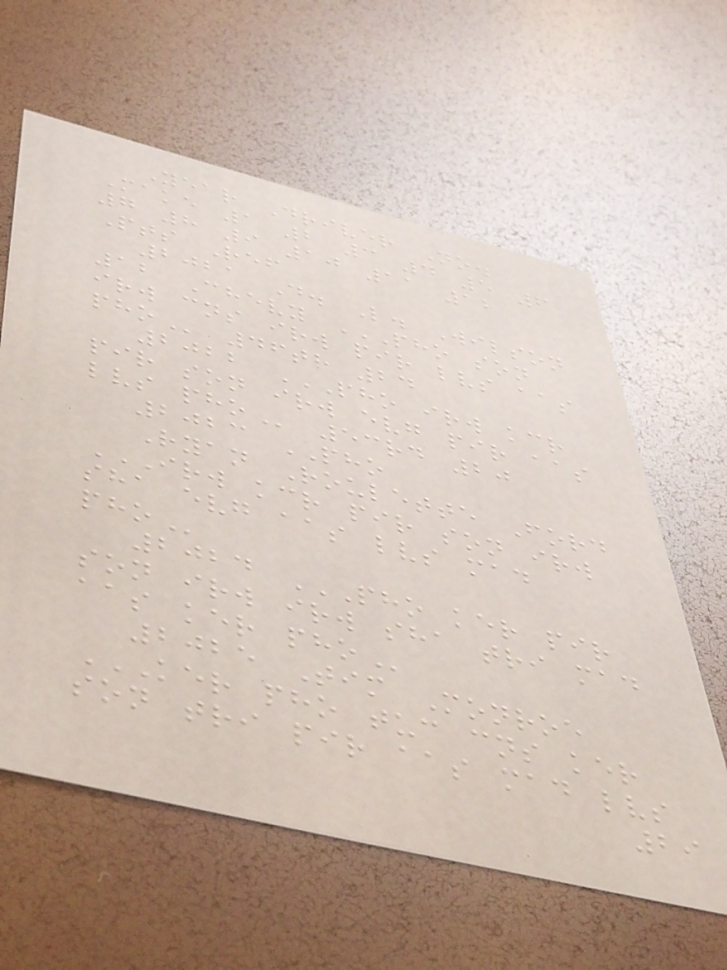Year Driver No.
Make 1 2 3 4 5 6
7 8 9 10 11 12
Pts Ref
2021 D. L. Wilson
12 Chevy PHO SON
IRW CNS IRW PIR LVS AAS
PHO 46th 24
2022 PHO IRW KCR
PIR SON IRW EVG PIR AAS
LVS PHO 53rd 20
2023 PHO
Ryan Roulette Ford
IRW KCR PIR SON IRW
SHA EVG AAS LVS MAD
PHO
2024 PHO KER PIR
SON IRW IRW SHA TRI MAD
AAS KER PHO
2025 Tim Monroe
KER PHO TUC CNS KER
SON TRI PIR AAS MAD LVS
29
